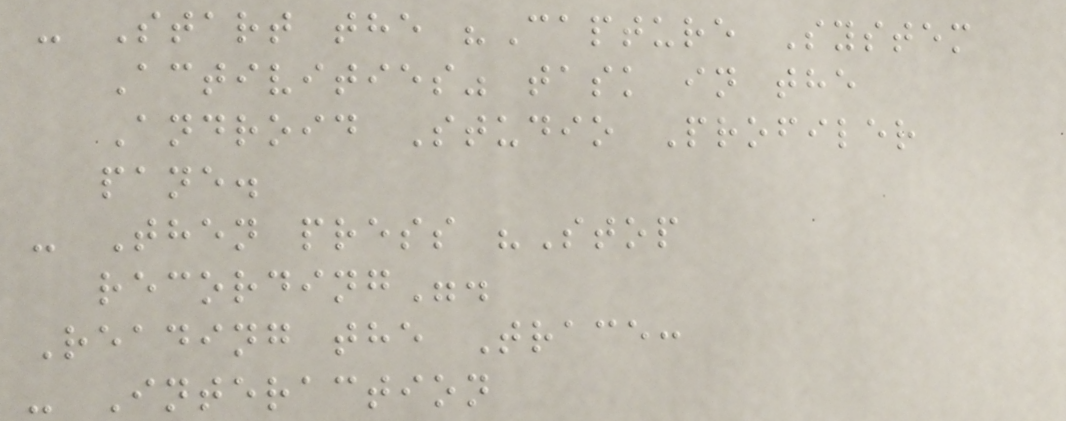- Start the "Capture System
Activities" task in the
Android Studio Profiler
pane.
- Then press "Stop
recording".
Reading the Trace:
- Interaction
